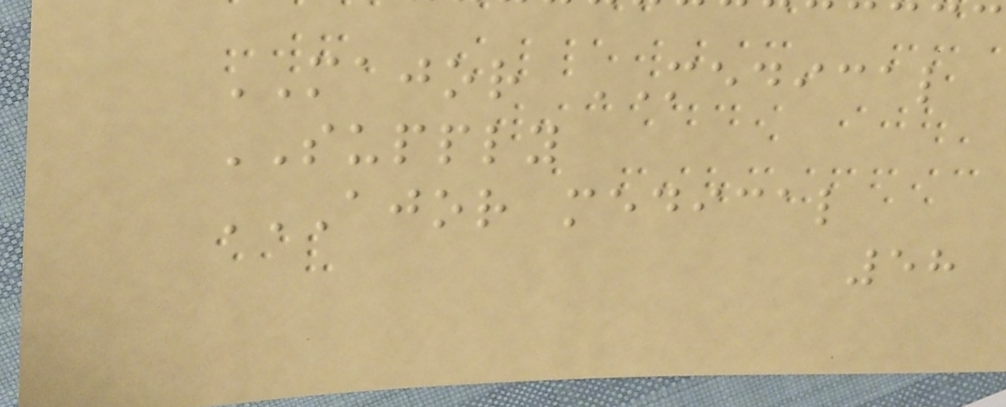MAJOR MEDICAL
SUPPLY
AJOR MEDICAL
58
